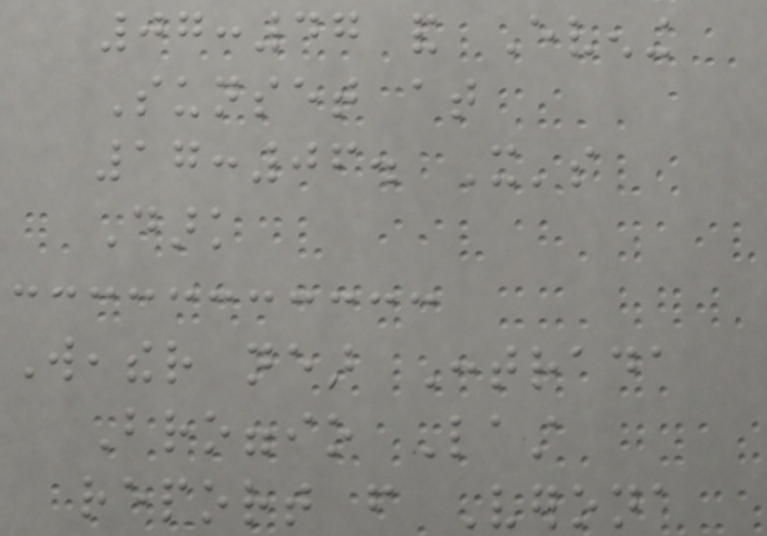07:47 and Evening
Sunset at
17:06. It's
Dark
Weather near Contrada
Broggio Last
report from Verona
